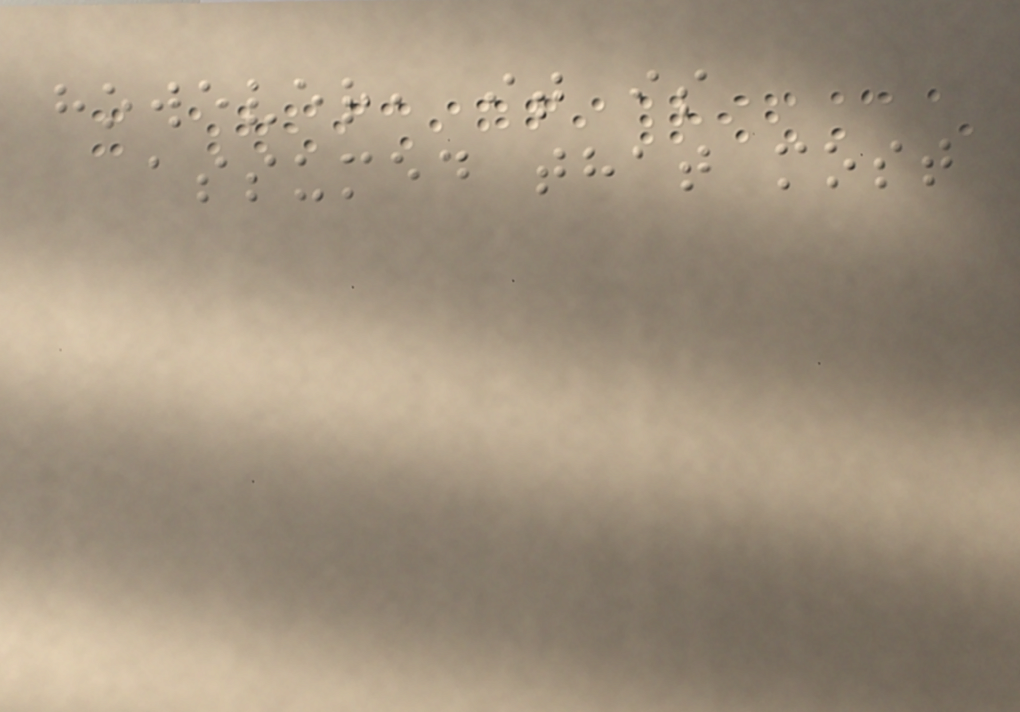however, it is
assumed that most
